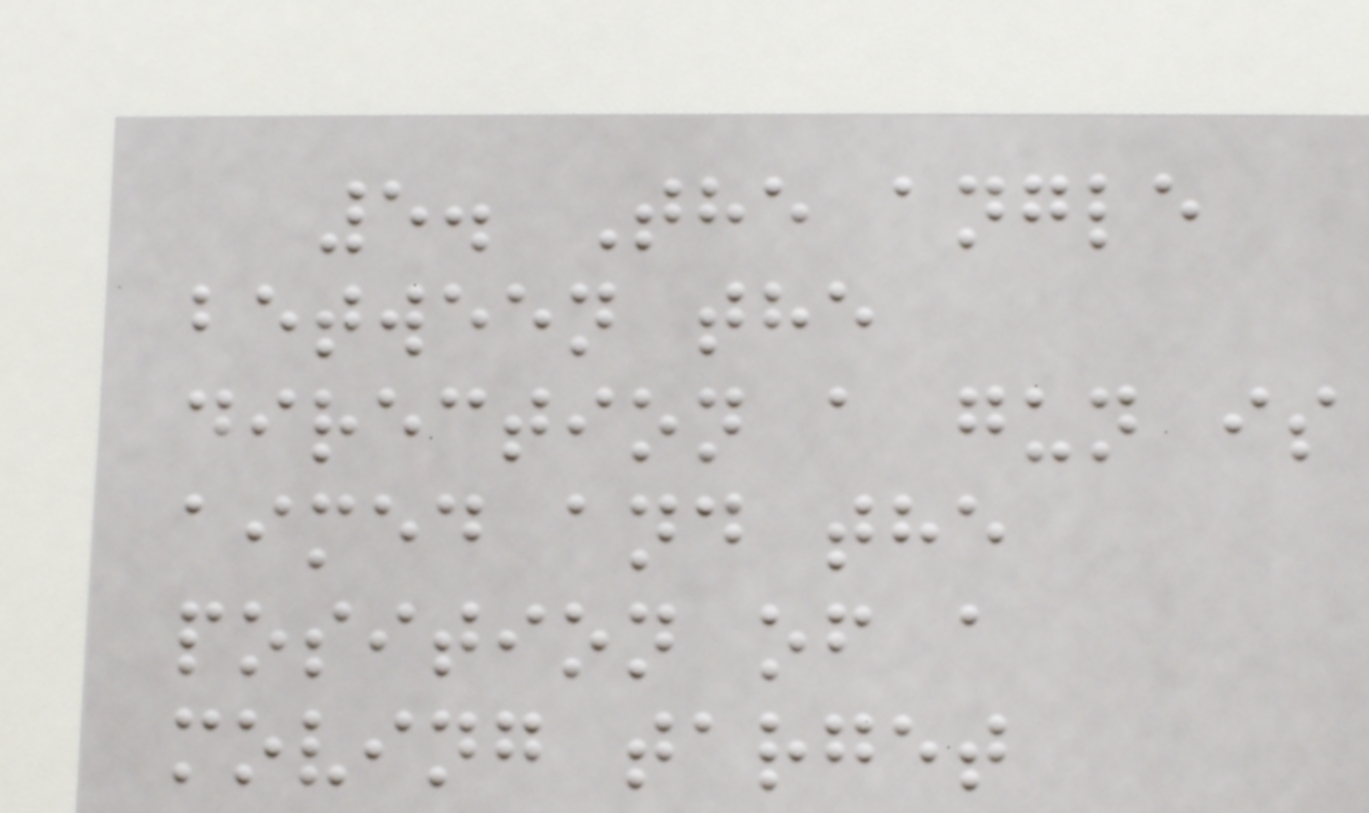5. The angle
between the
direction a gun is
aimed and the
position of a
moving target
